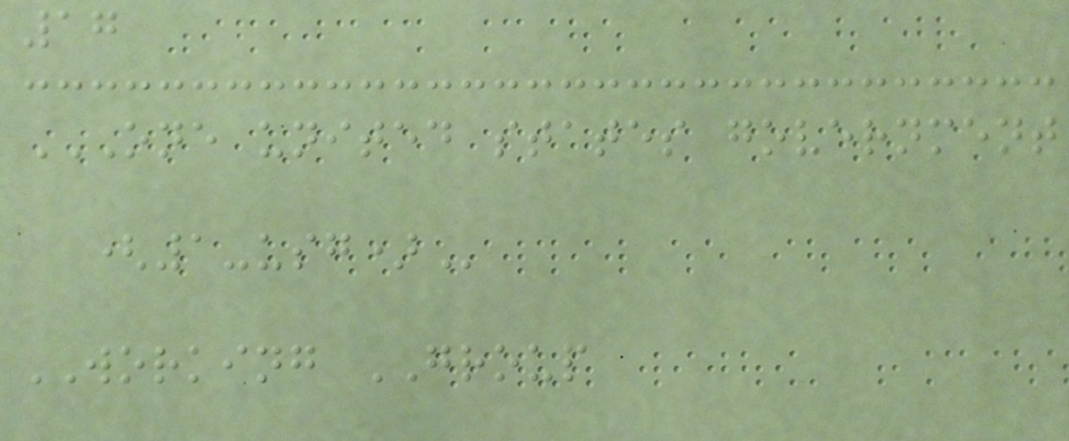17
ONE UNITED STATES GOVERNMENT
(1-USG)
WORKING GROUP
